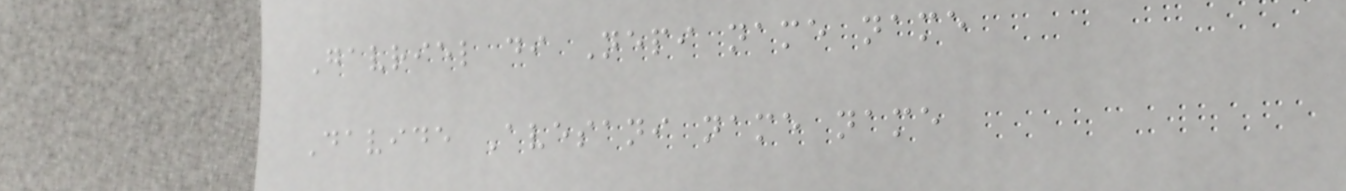Gavriel di Nepi name name
Davide Avesani name name
